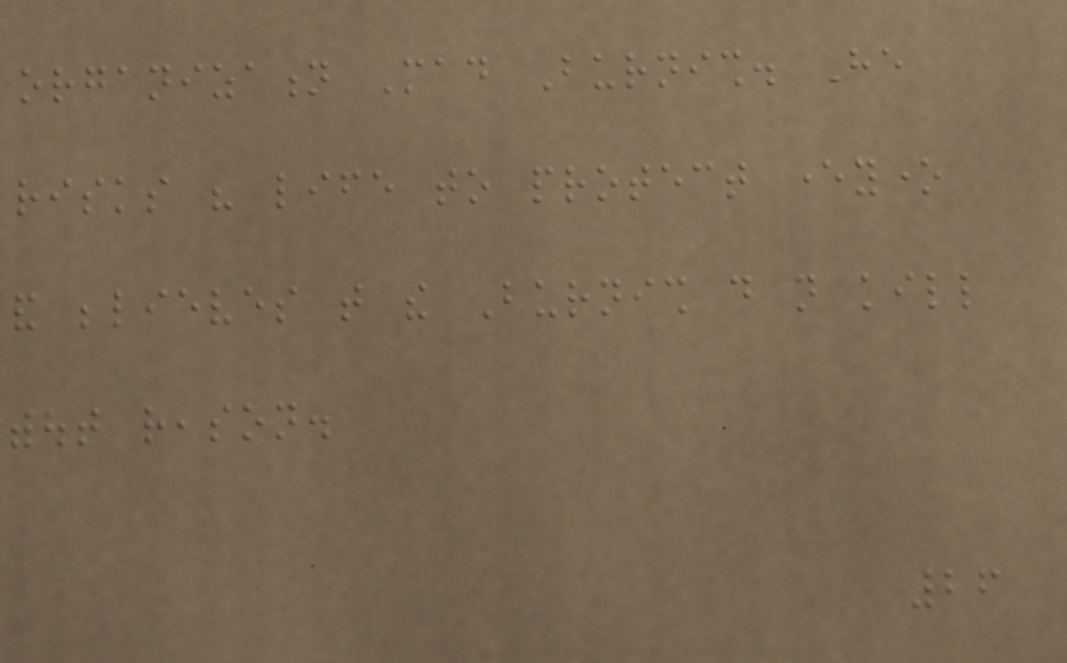organization Mad Burnish. He
risks his life to protect everyone
and believes that the Burnish do not kill
without reason.
26
